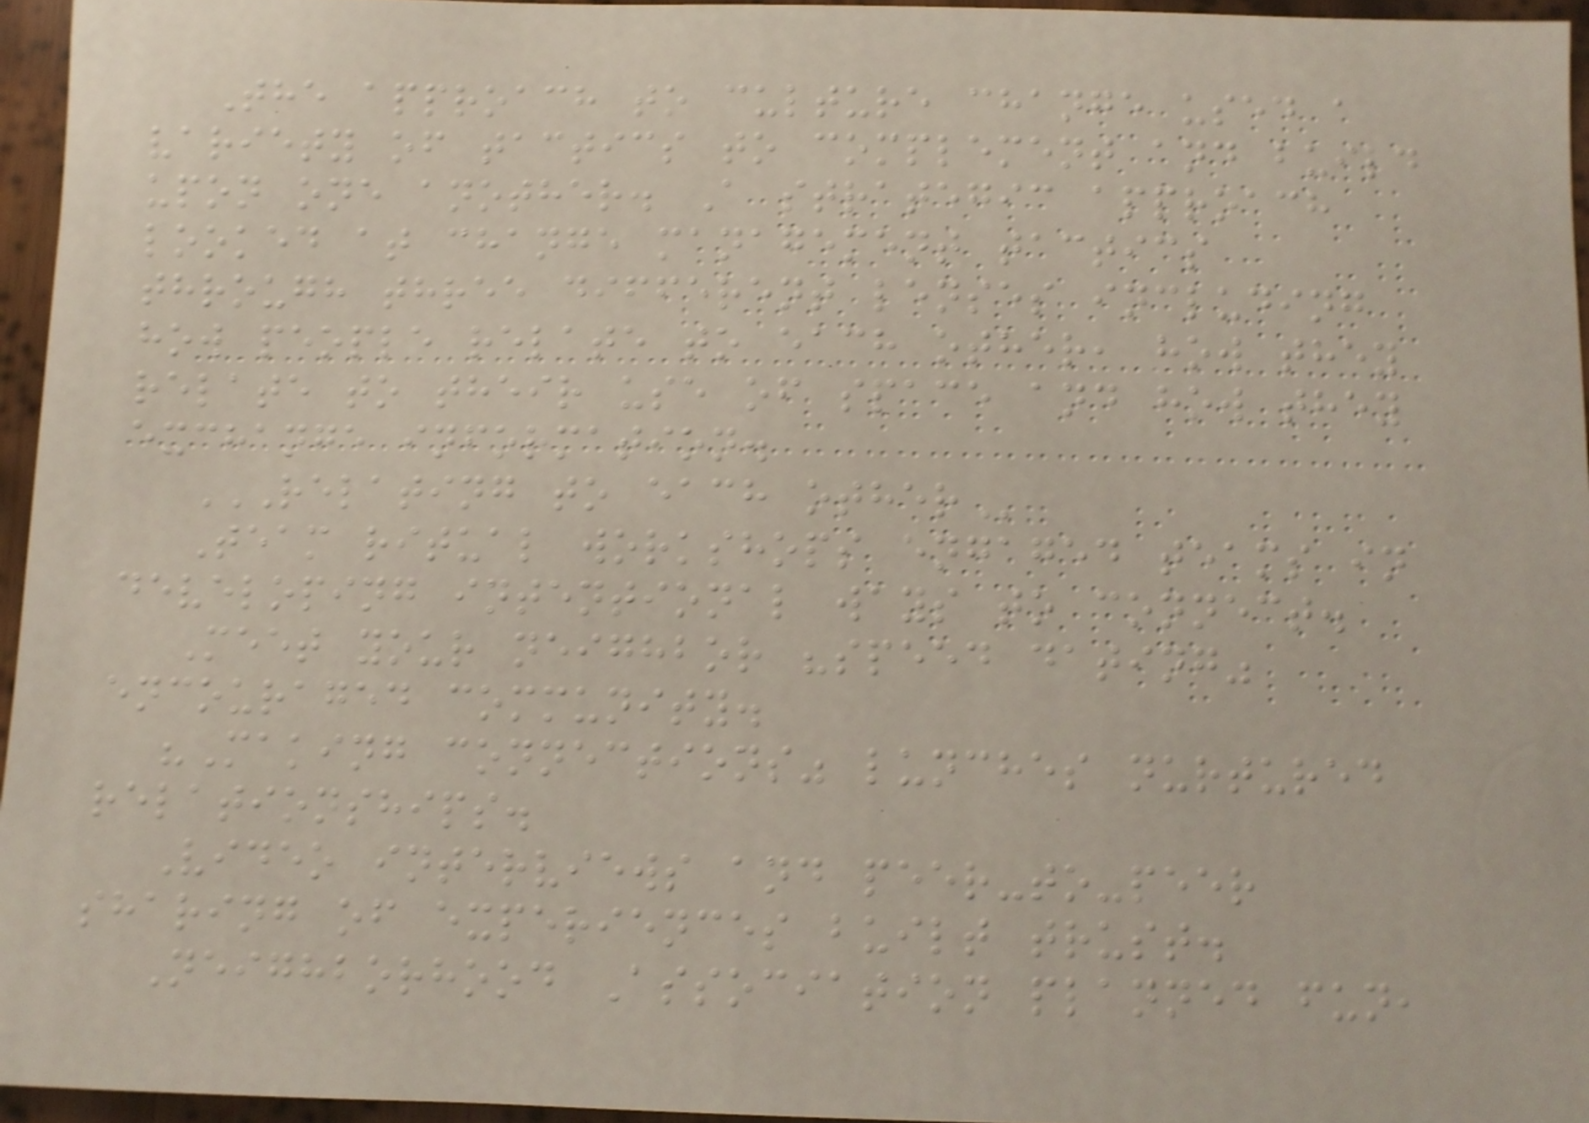The approach to culture change used a
variety of tactics to complement and build
upon one another. A strategic approach
looked at change management tactics
through three different lenses including
how people relate to each other, how they
relate to their use of space and how they
exchange information.
RELATING TO EACH OTHER
Team ritual workshops engaged teams in
developing intentional ways to connect.
Meet your neighbor "speed dating"
encouraged community.
"Making connections" lunches nurtured
relationships.
Video interviews and peer-to-peer
sharing of experiences built trust.
Neighborhood Association planned fun,
